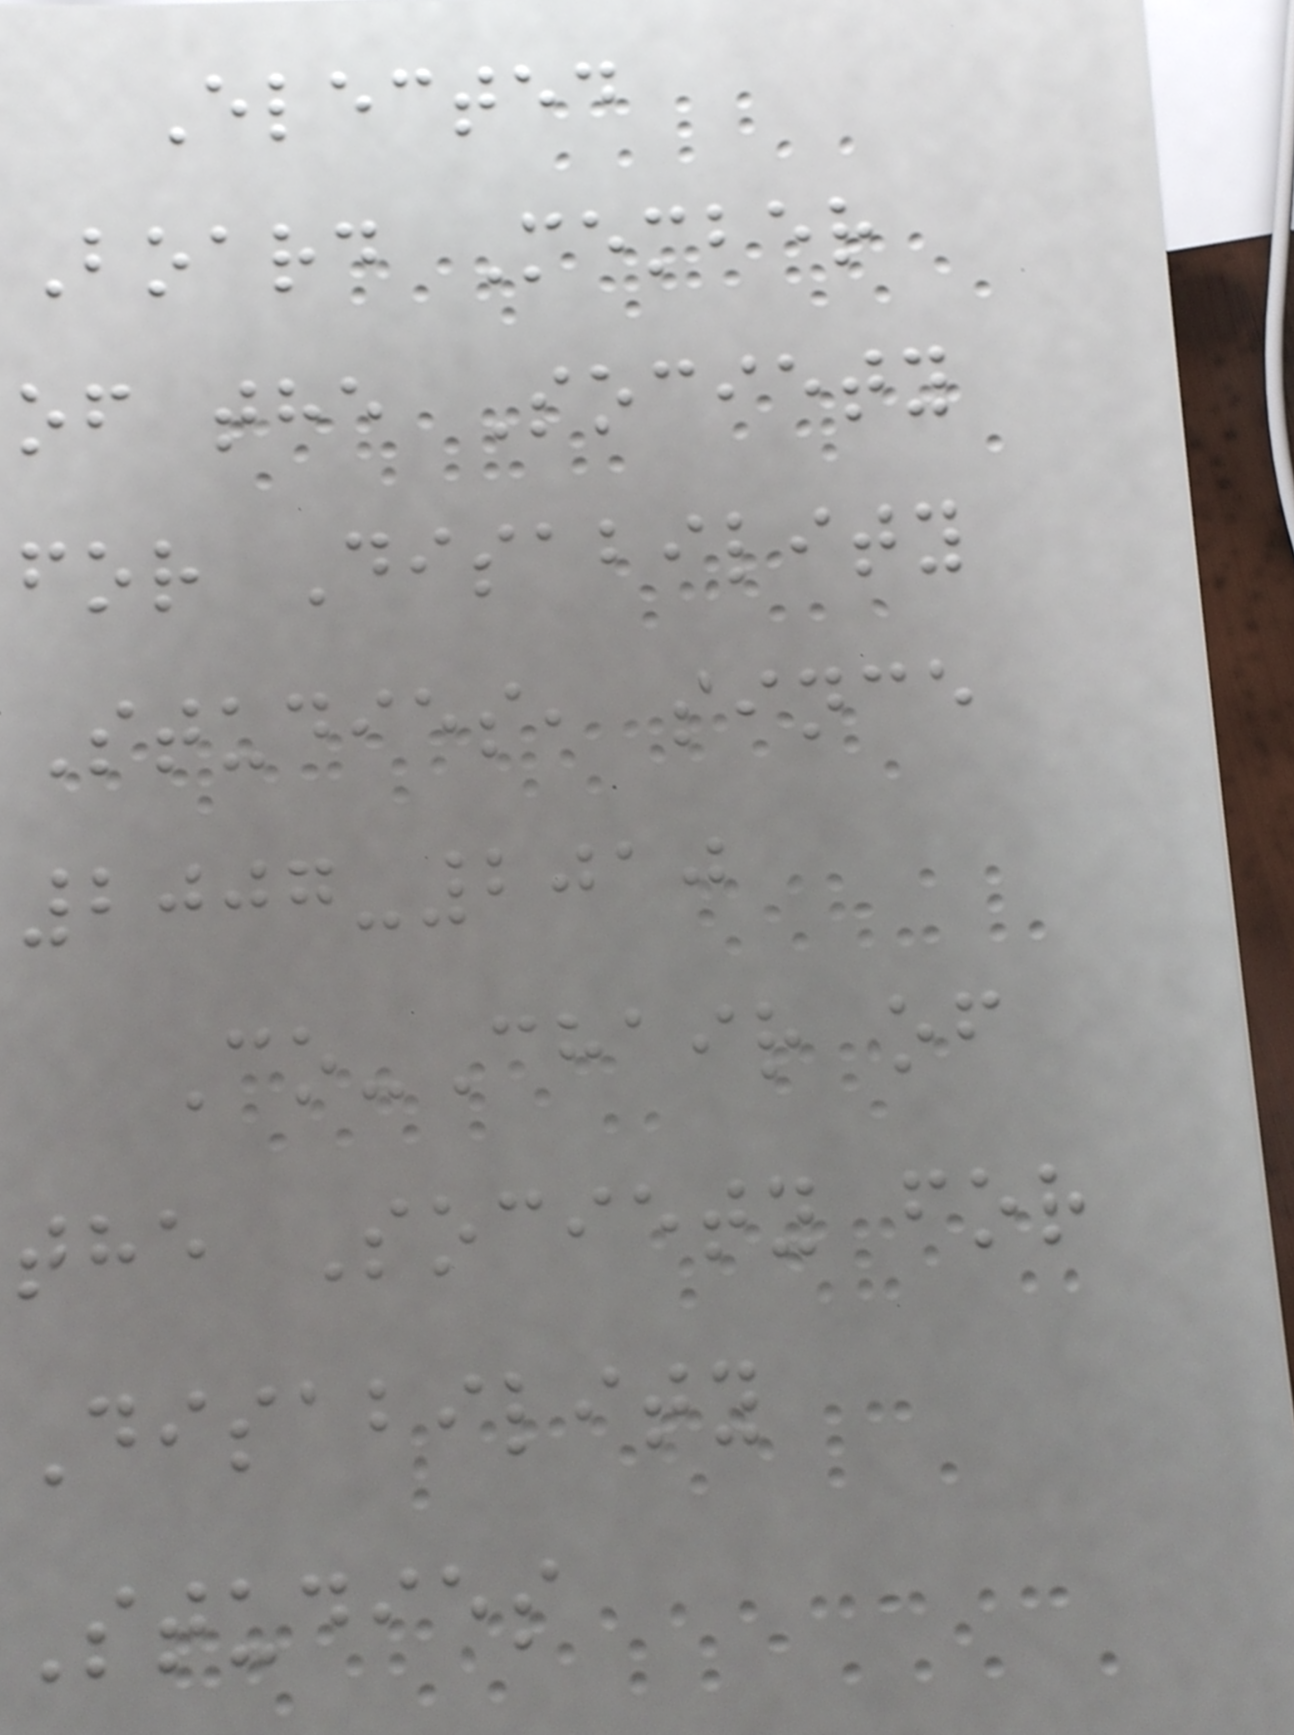Elected
Board Member
of the Society
for Disability
Studies, since
2007-2010
Co-Chair of
the Society for
Disability
Studies
